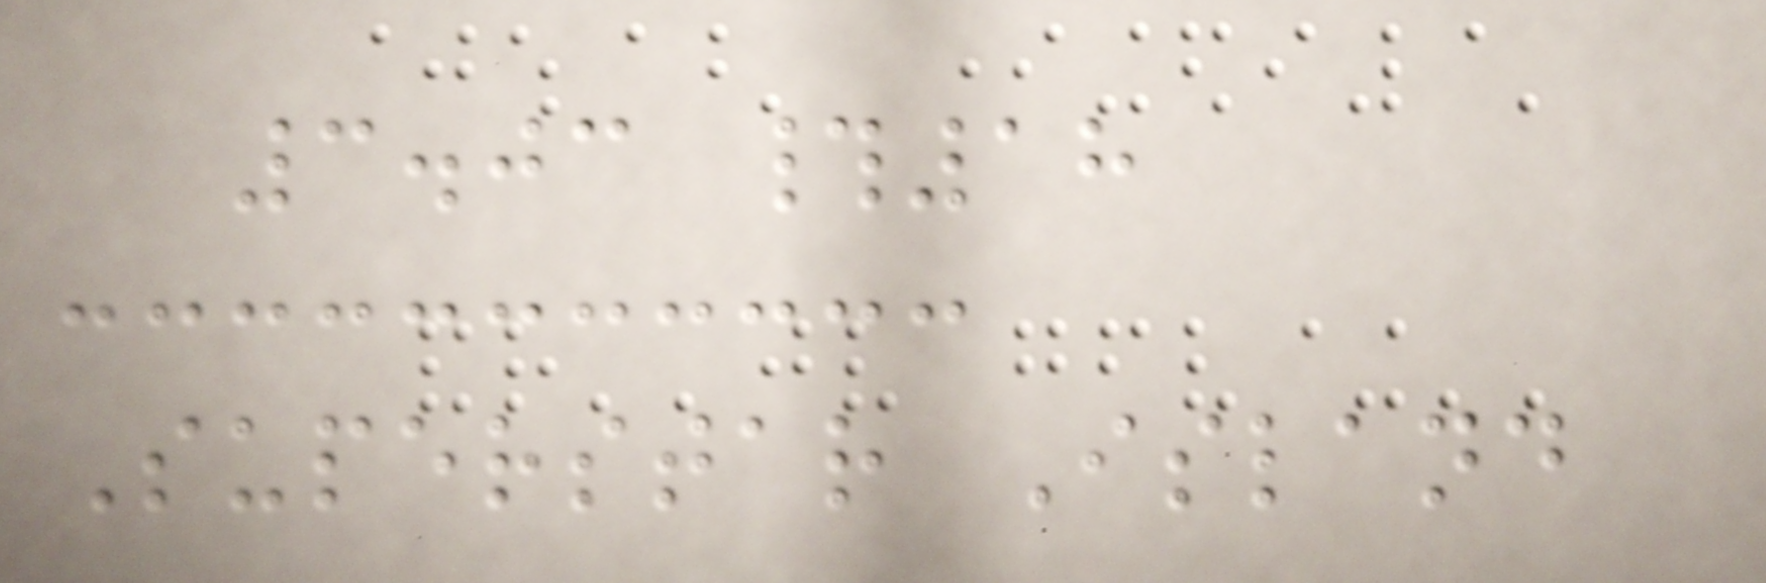3.03 #18
Superstar Island
